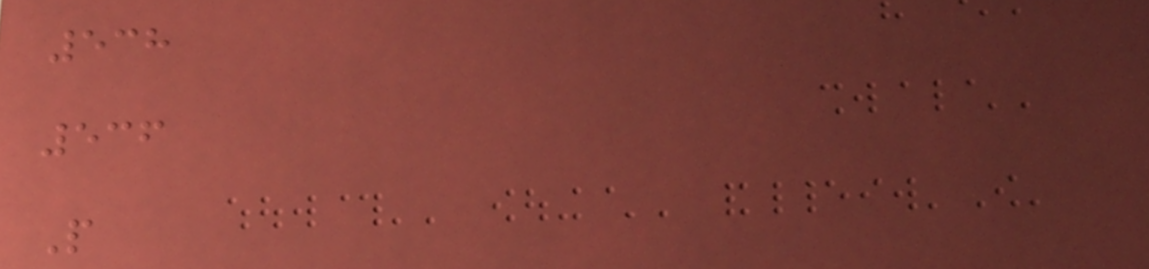538
536
P
